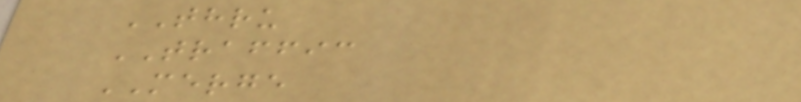THRU
TRAFFIC
MERGE
